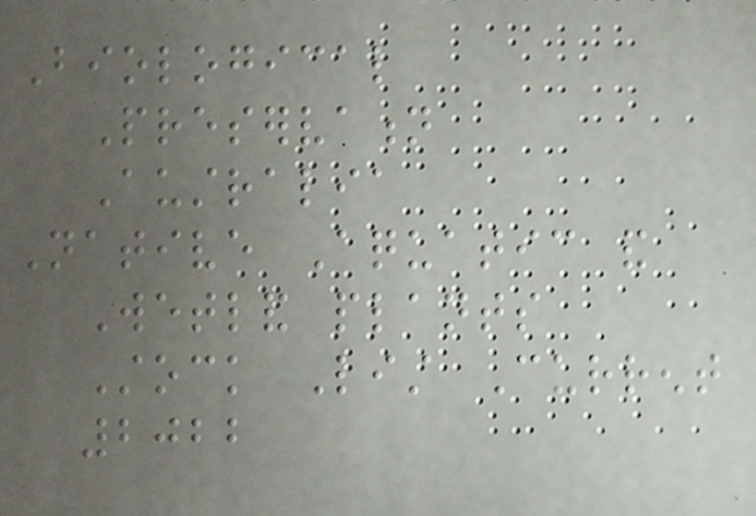Biological
Preservation
Australia
Native Aquatic and
Wetland plants
Stock List Current
2022
